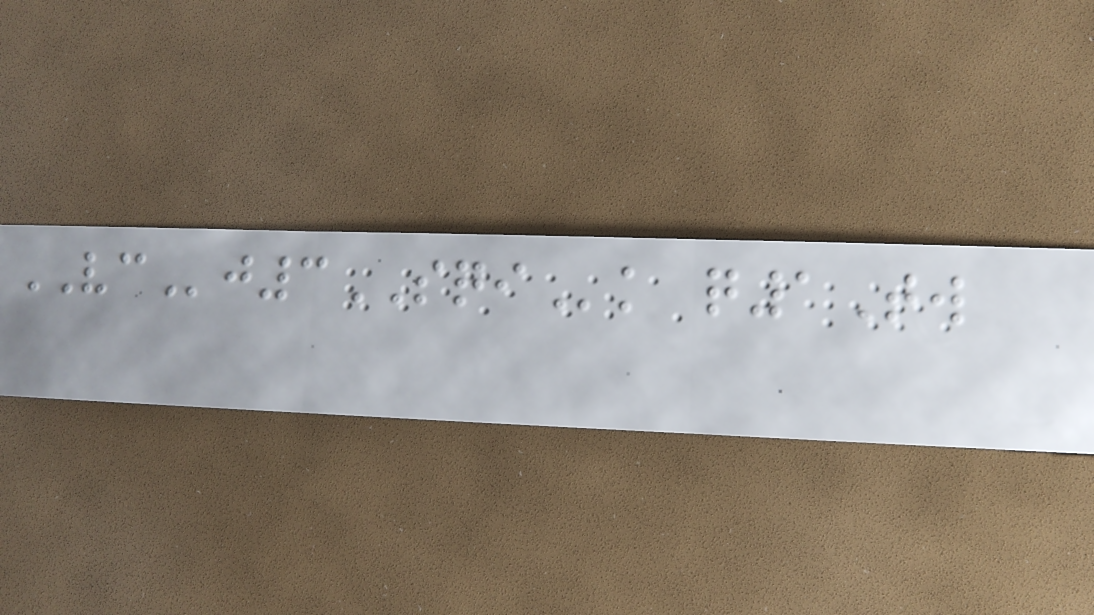VCj3SQIk q1Tw
